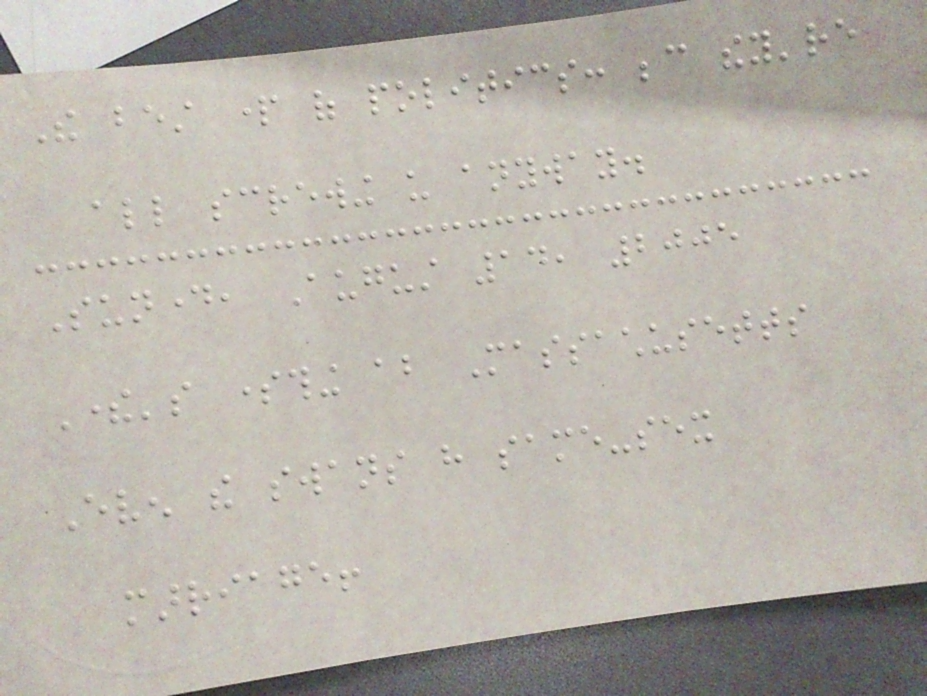The best part of politics: because they're
all screwing us anyway.
Sunday, August 14, 2005
There's something about Massachusetts
Even the swans have same-sex
marriage!
